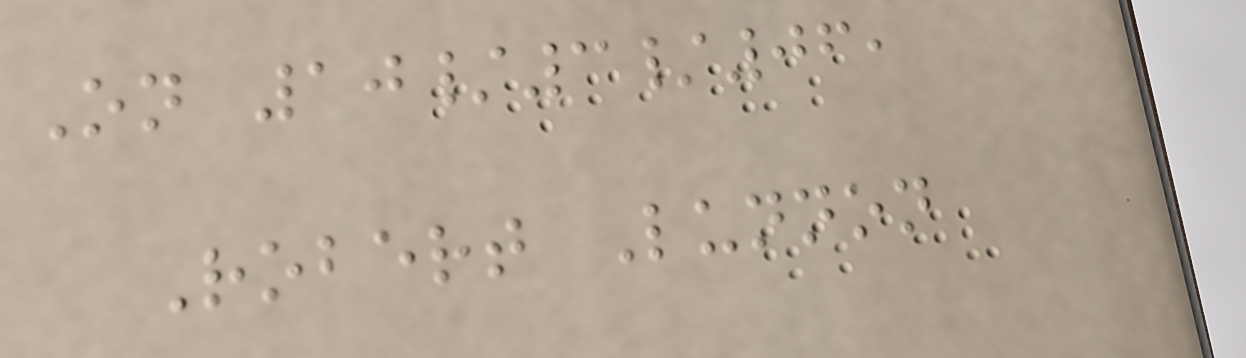On 10/3/06,
Robert Lunnon
